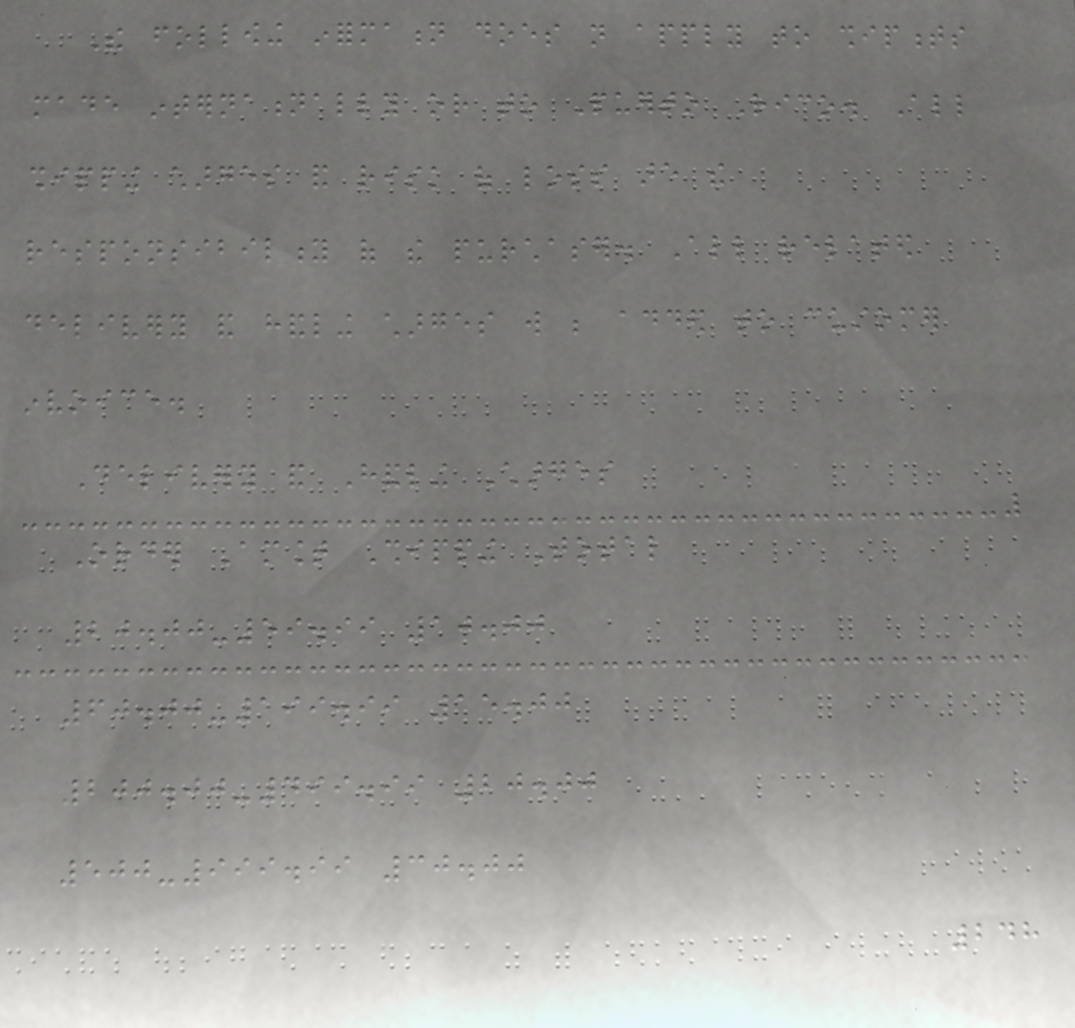The following information does not apply to shipments
made internationally or to Puerto Rico. All
shipping charges and risk of loss are the
responsibility of the purchaser. All related
delivery and handling charges will be added to customer
invoice.
Delivery and Handling Charges
Order Amount Shipping Total
20.00-59.99 10.00
60.00-199.99 15.00
200.00-499.99 20.00
500-999.99 30.00
248
